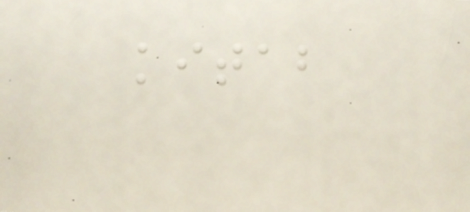kitab
